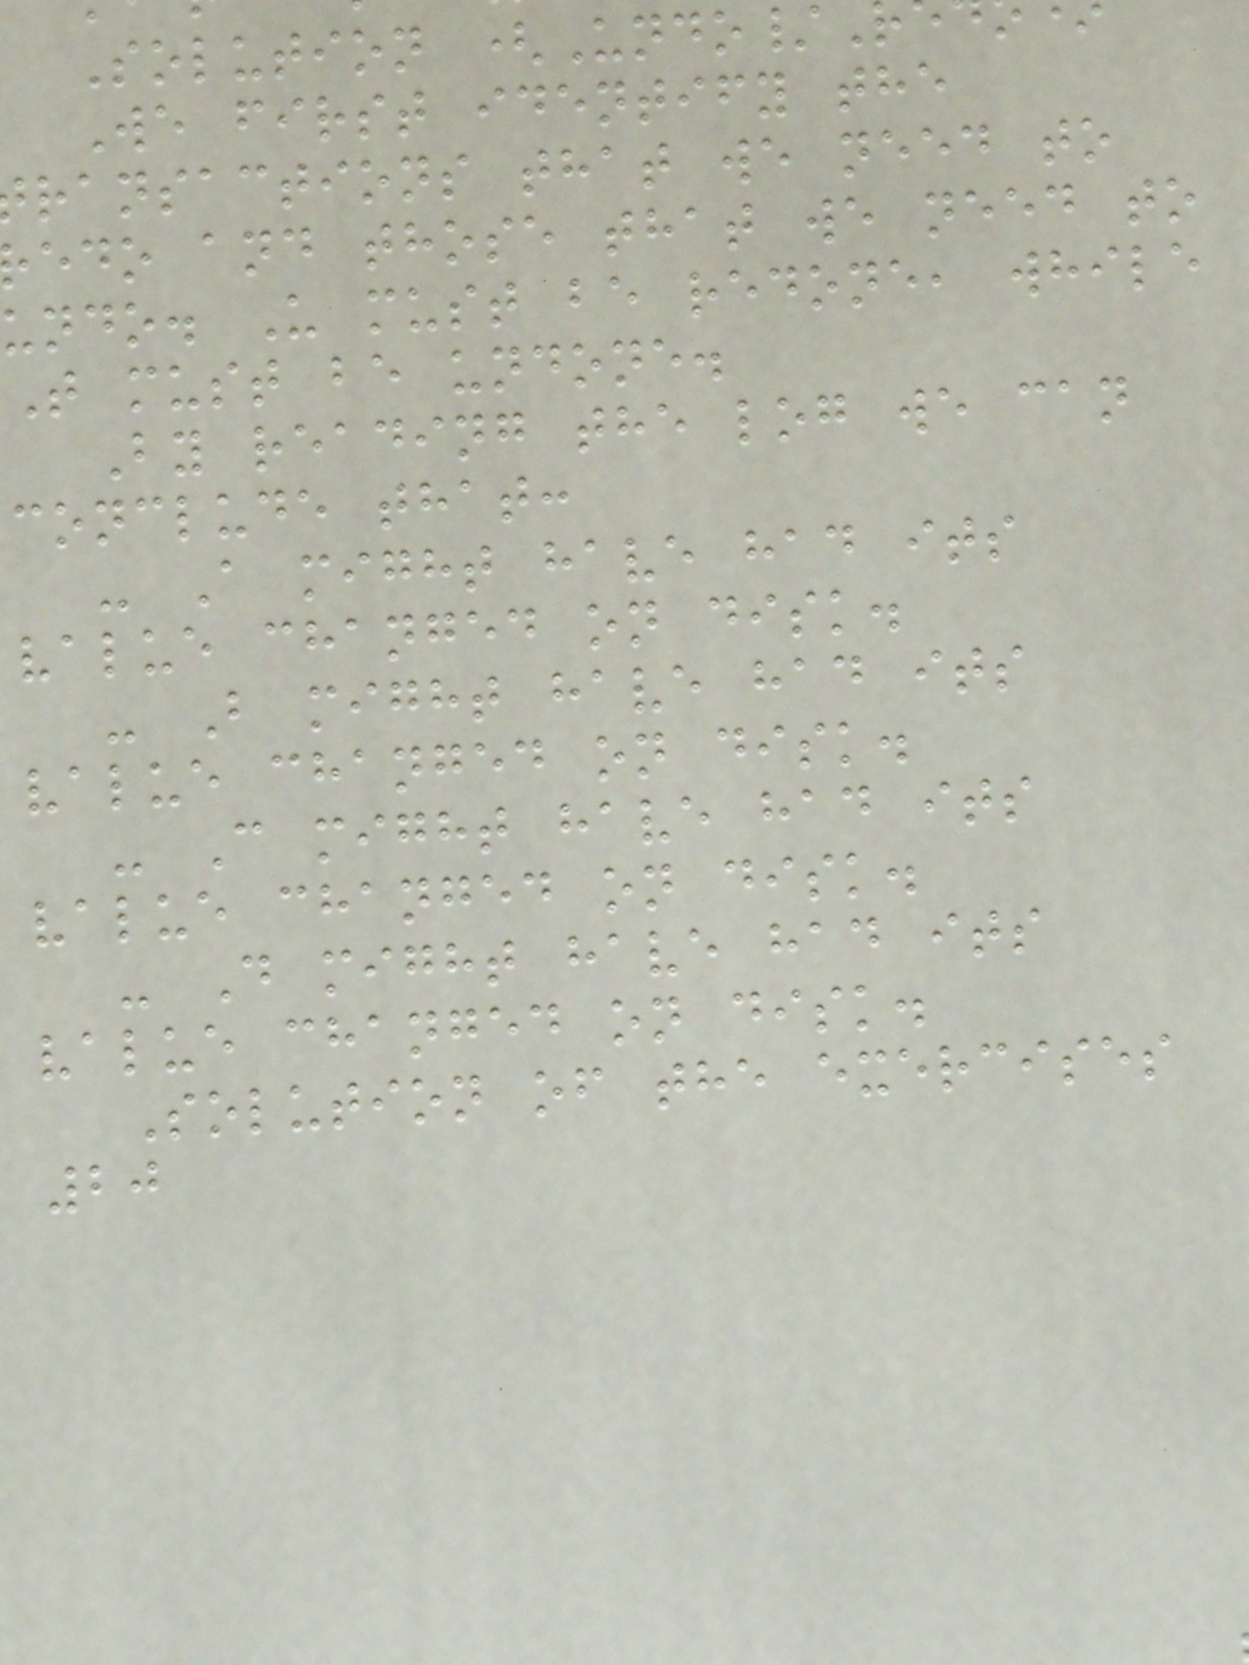Solution (Undo/
We first identify the
ransactions that we need to
edo and those that we need to
undo. U must be redone, while
T must be undone.
By reading the log we can
conclude that:
- A might have had its
value changed on disk.
- B might have had its
value changed on disk.
- C might have had its
value changed on disk.
- D might have had its
value changed on disk.
Solution of the exercises
20
